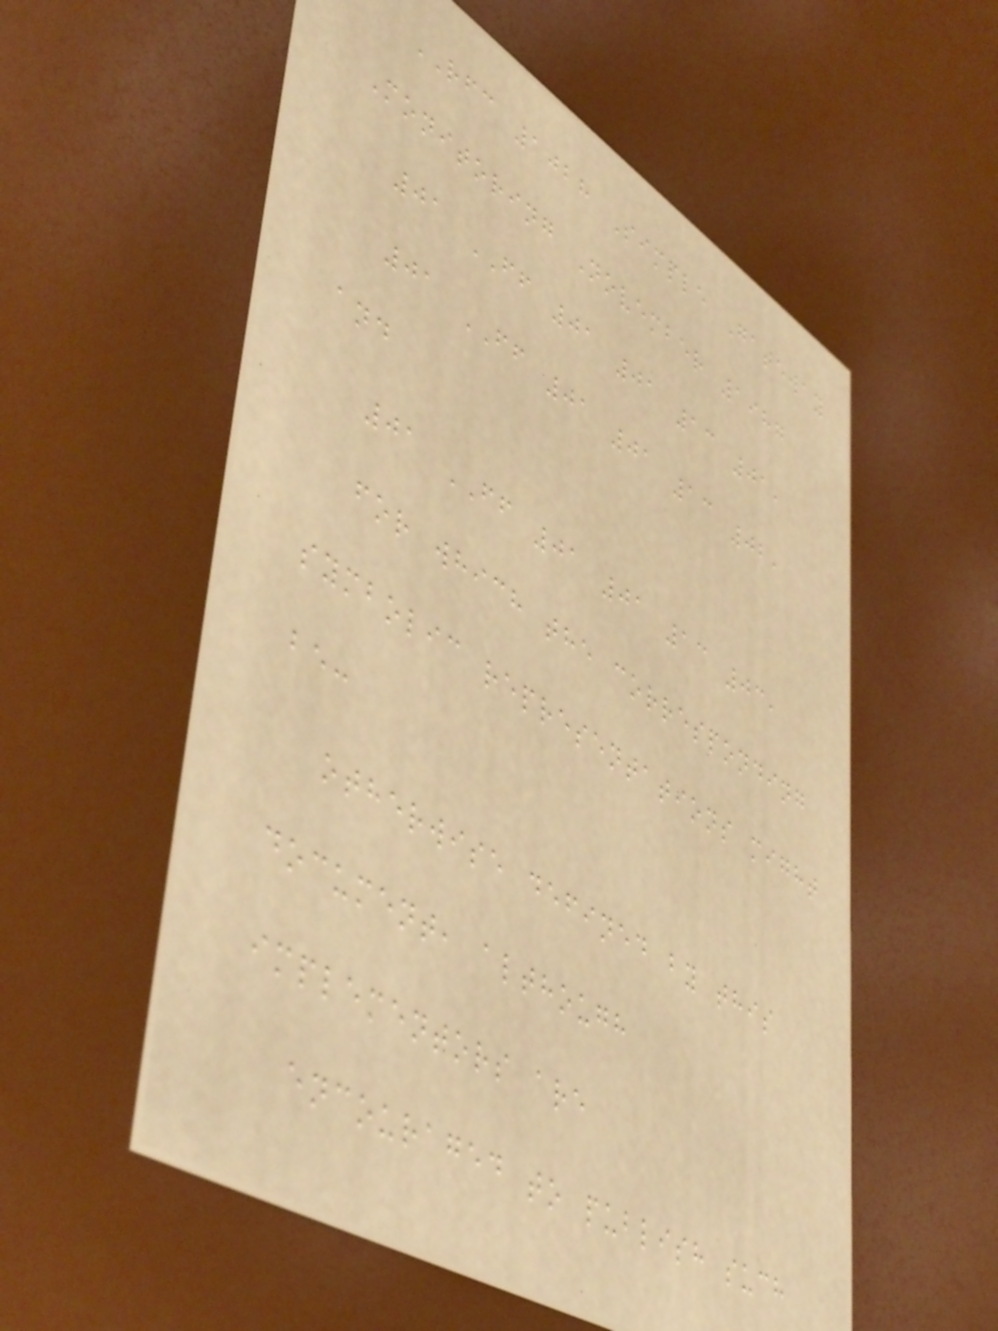RFC 1028 Simple Gateway
Monitoring November 1987
01 FF 01 01 13 01,
01 FF 01 01 13 02,
and
01 FF 01 01 13 03,
for which the corresponding
symbolic representations might
be:
otherwise defined by this
document, although
implementors are
encouraged to publish such
